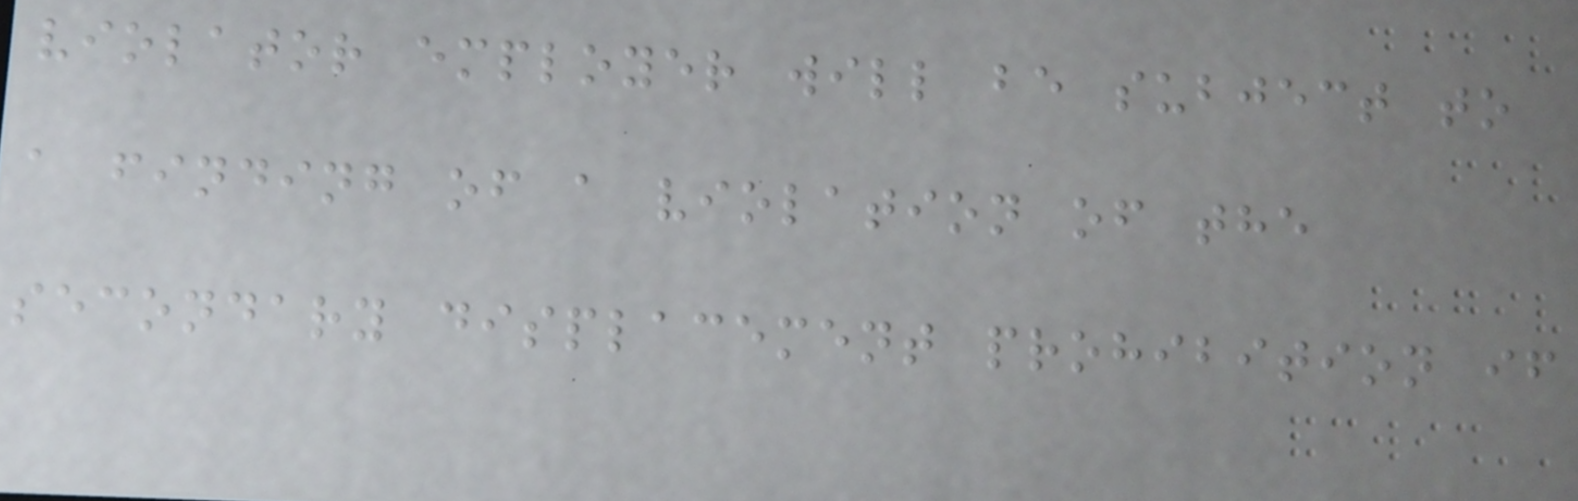violator employer will be subject to
a finding of a violation of the
secondary displacement prohibition if
